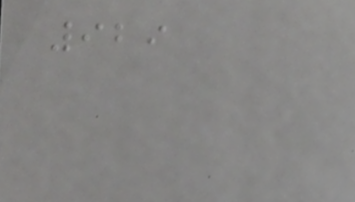929
